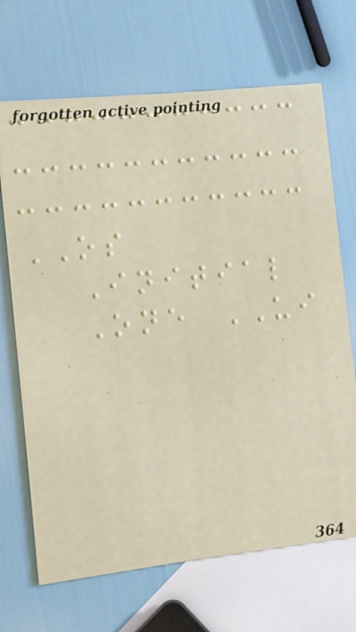OS
Initial
One UI
